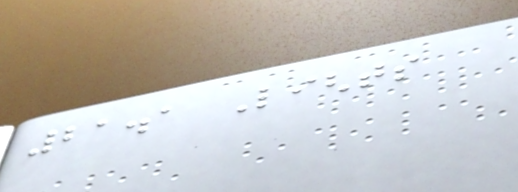21.1 Lights
